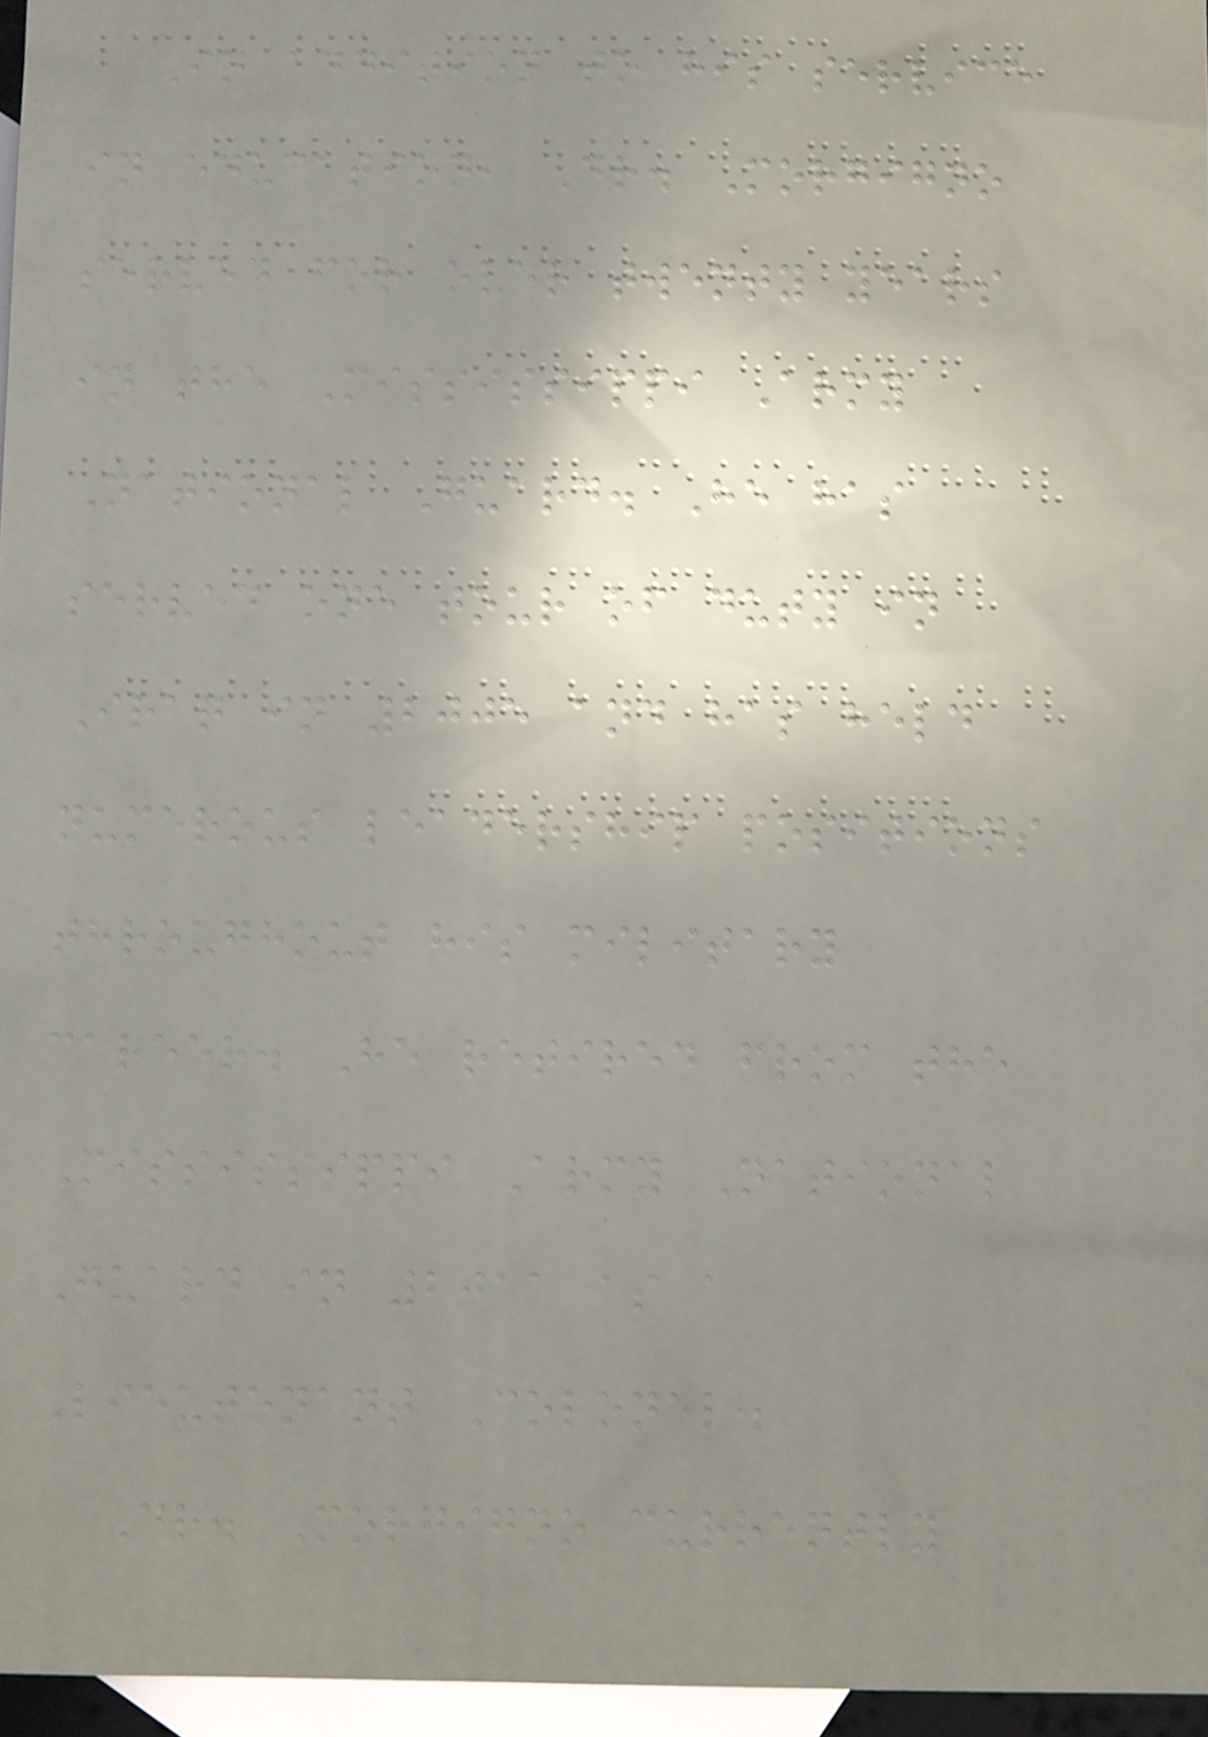In addition to his service
in education, Dr. Morgigno
served for over twenty years
in the Mississippi Army
National Guard. He has
served one tour of duty in
Iraq in 2005 and has held
numerous leadership positions
throughout his military
career. He retired from the
Mississippi Army National
Guard in 2011 as a
Lieutenant Colonel.
Dr. Morgigno currently
